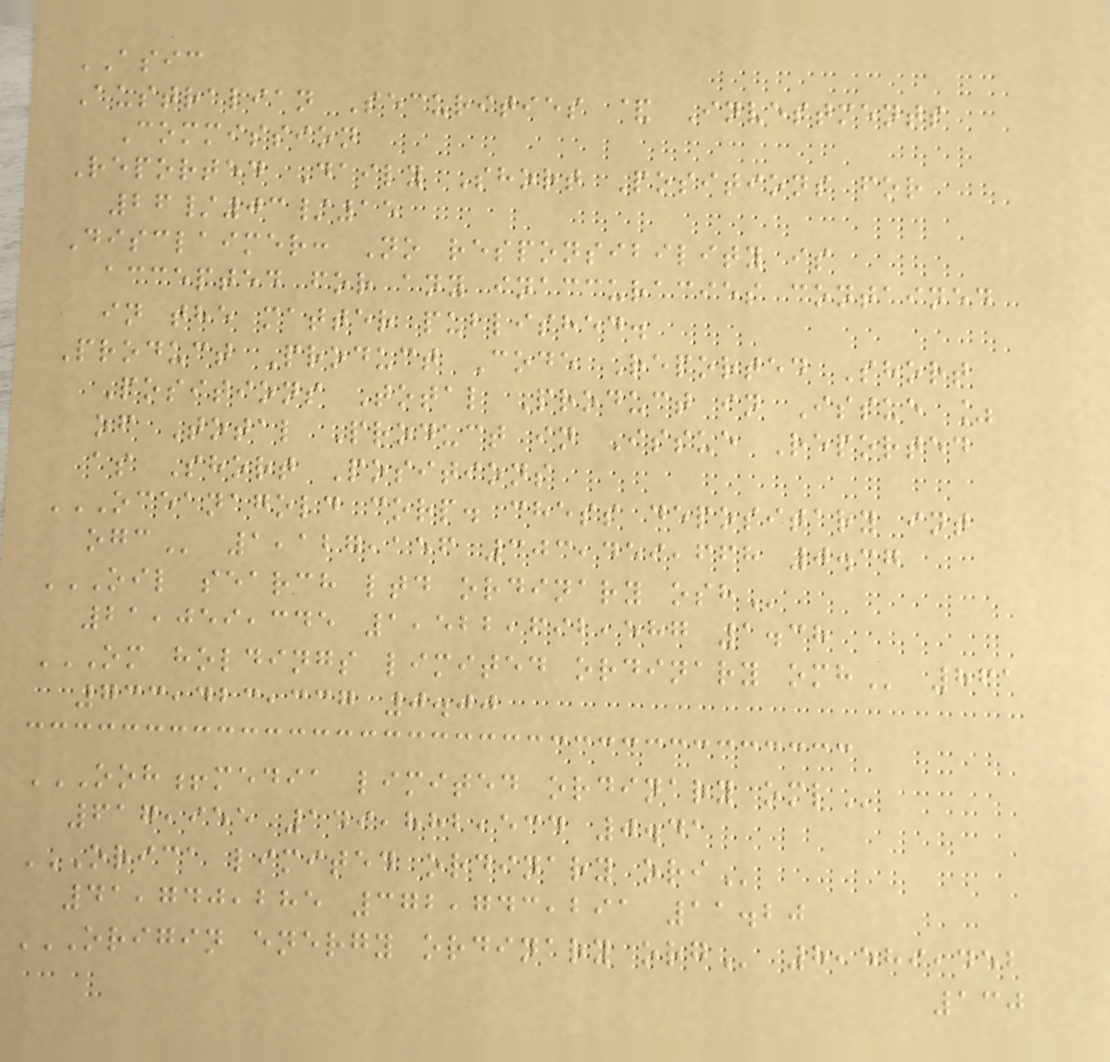ASIC
Australian Securities & Investments
Commission
Reported Daily Short Positions for
26/03/15
Disclaimer: No responsibility is
accepted for any inaccuracies contained
in the matter published.
Product Product Code Reported Short
Positions Total Product in Issue %
of Total Product in Issue Reported
as Short Positions
OCEANAGOLD CORP. CHESS DEPOSITARY INT
OGC 1,127,156 303,459,668 0.37
OIL SEARCH LTD ORDINARY OSH
21,059,345 1,522,692,587 1.38
OM HOLDINGS LIMITED ORDINARY OMH 861
733,423,337 0.00
OOH!MEDIA LIMITED ORDINARY OML
617,955 149,882,534 0.41
ORICA LIMITED ORDINARY ORI
41,740,285 372,743,291 11.20
ORIGIN ENERGY ORDINARY ORG 8,589,452
130
